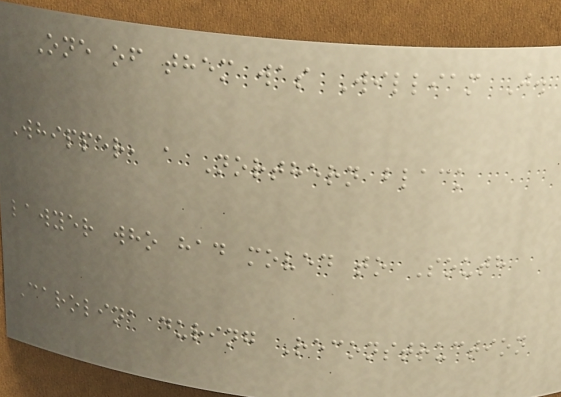One of them was William J.
Whipper, a Northern black
lawyer who had moved to South
Carolina during Reconstruction
